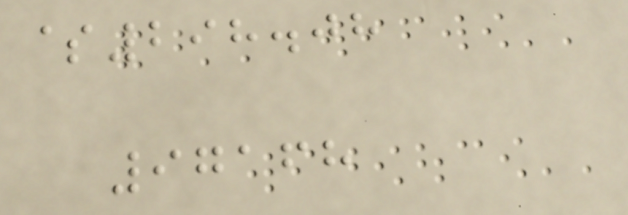$298.08
97168
